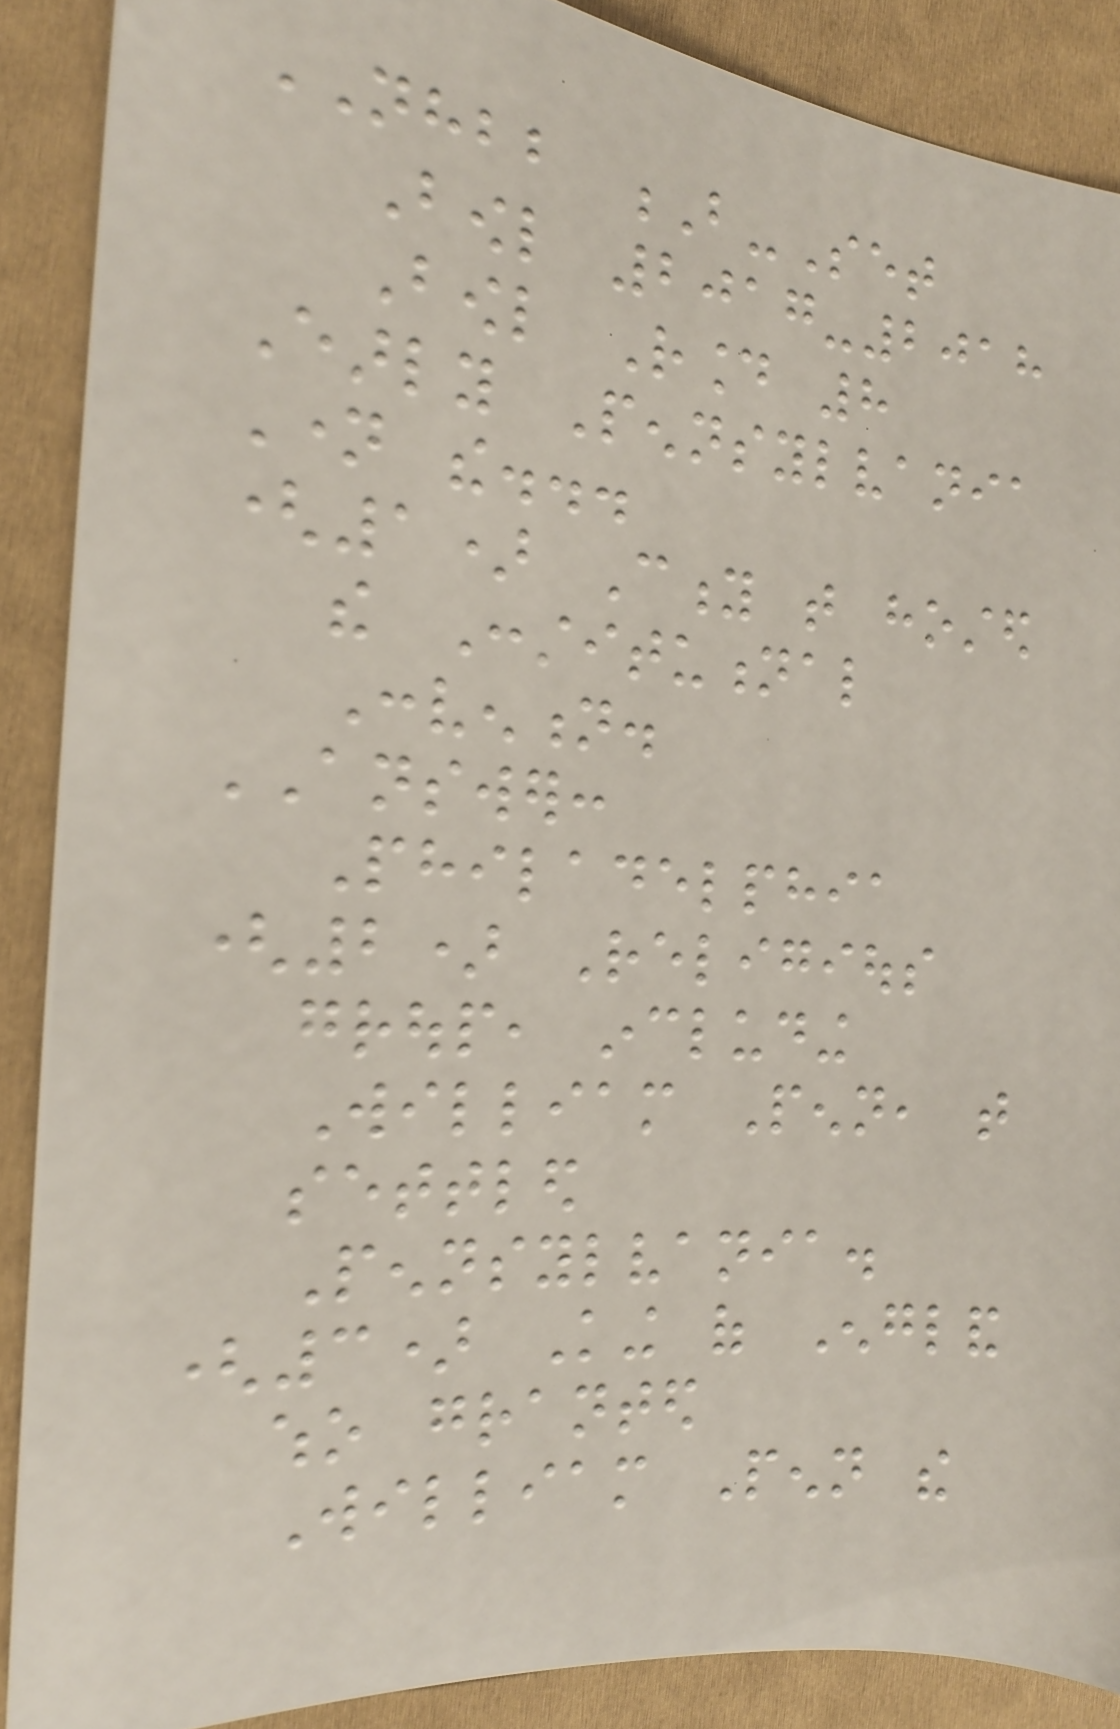NHBB B-Set
Bowl 2017-2018
Bowl Round 8
Early Pennsylvania
Name the...
(1) City that hosted
the Constitutional
Convention.
ANSWER:
Philadelphia
(2) Religious
group, including
William Penn, that
settled
Pennsylvania.
(3) King of England
who granted
William Penn the
